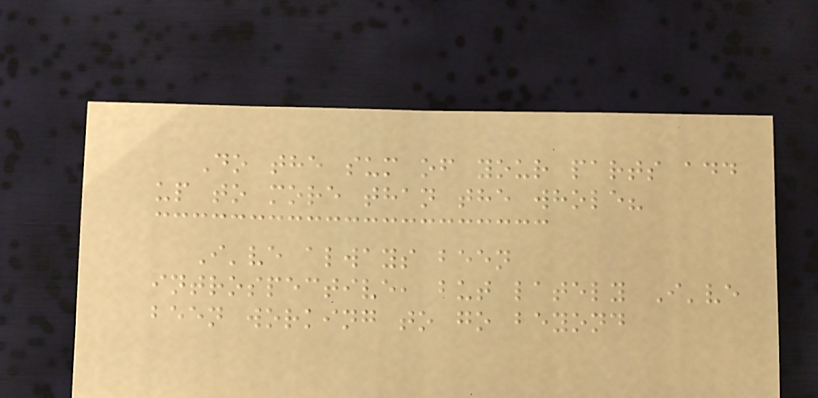Do the sum of your parts add
up to more than the whole?
I've always been
introspective, but lately I've
been working to go beyond
